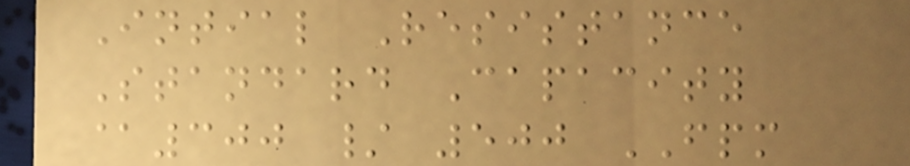Intial Resistance
Standard Capacity
@300 / 500 FPM
